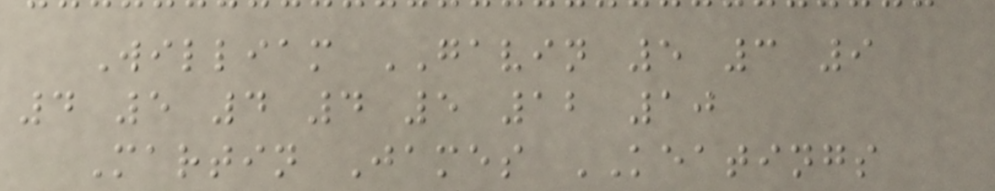William GAVIN 5 3 9
4 5 4 4 5 12 10
Martin James KEATINGS
